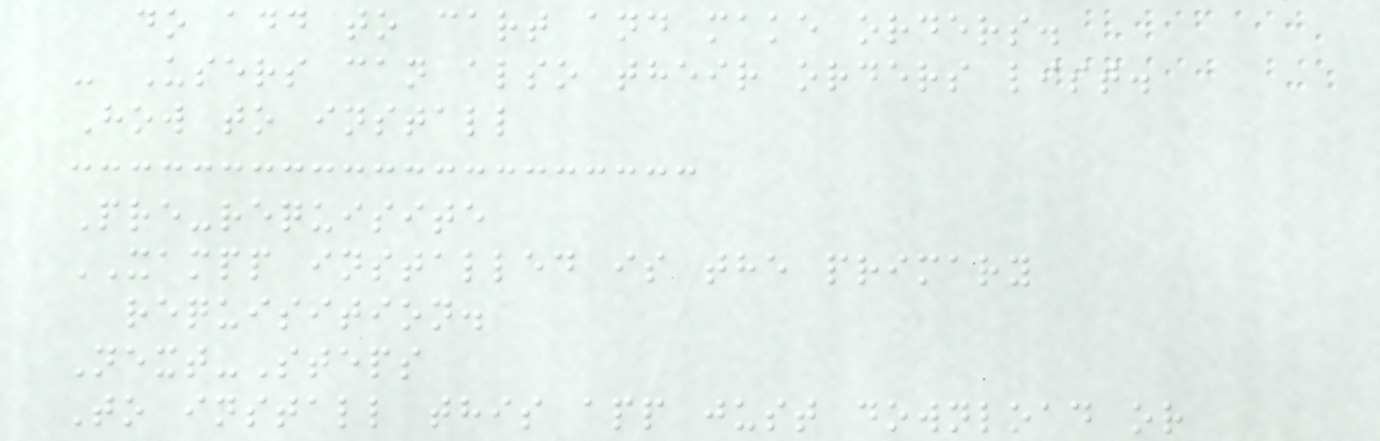do add to cart and make orders.
- Users can also their orders list.
How to install
Pre-requisite
XAMPP installed is the primary
requisition.
Next-Steps
To install this app just download or
